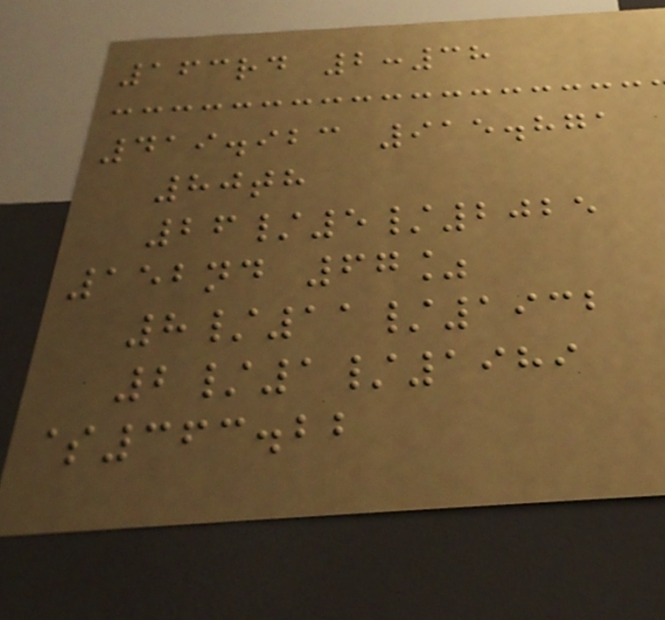163rd 2:38
419.923 915.871
80th
26/5/2025
152nd 67%
8/11/1932
2/1/1989
$363.22
